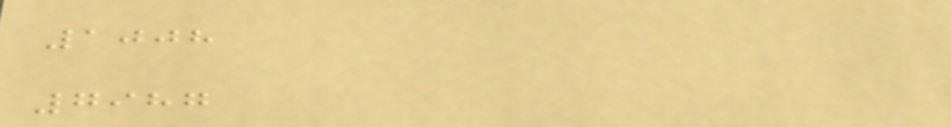1008
7987
